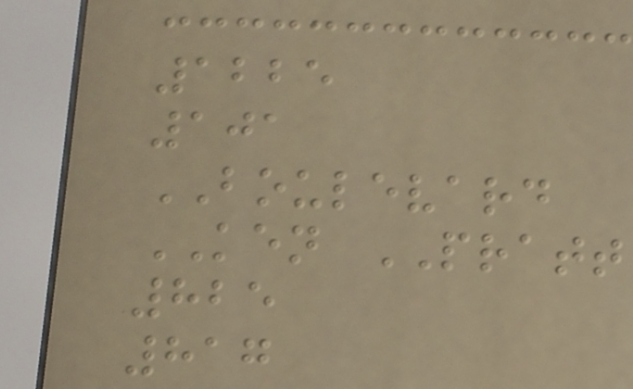1225
101
BOULEVARD
KEN PRATT
825
817
